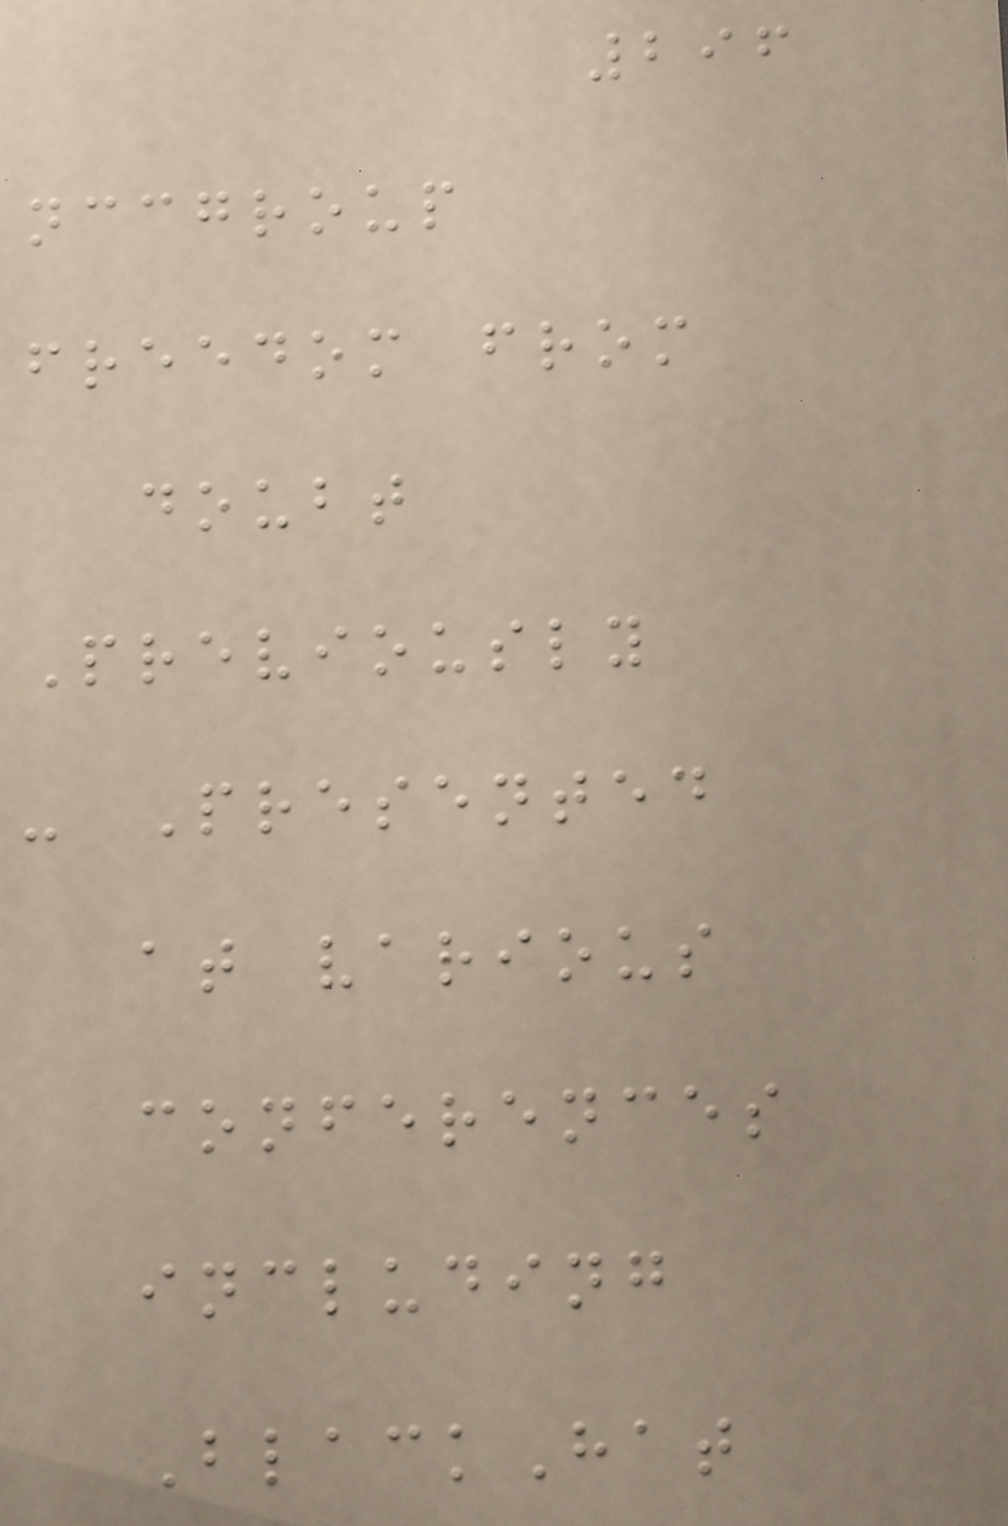296
nccgroup
freedom from
doubt
Previously
- Presented
at various
conferences
including
BlackHat
